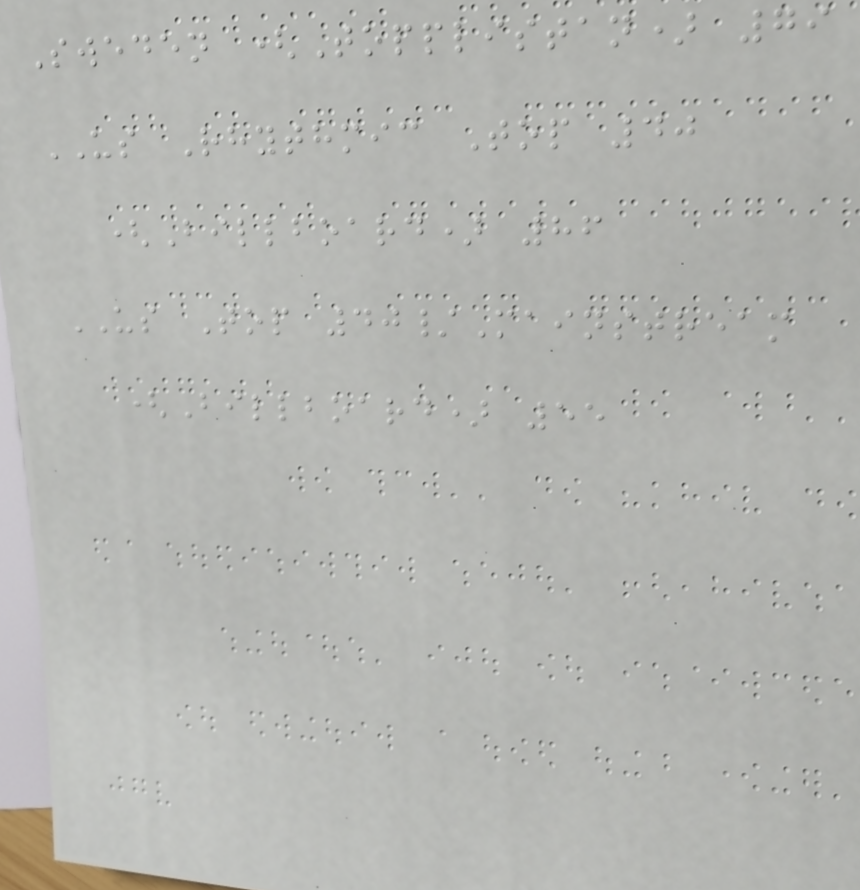Sweden (Topplistan) 79
US Rhythmic Top 40
(Billboard) 86
US Top 40/Mainstream
(Billboard) 55
